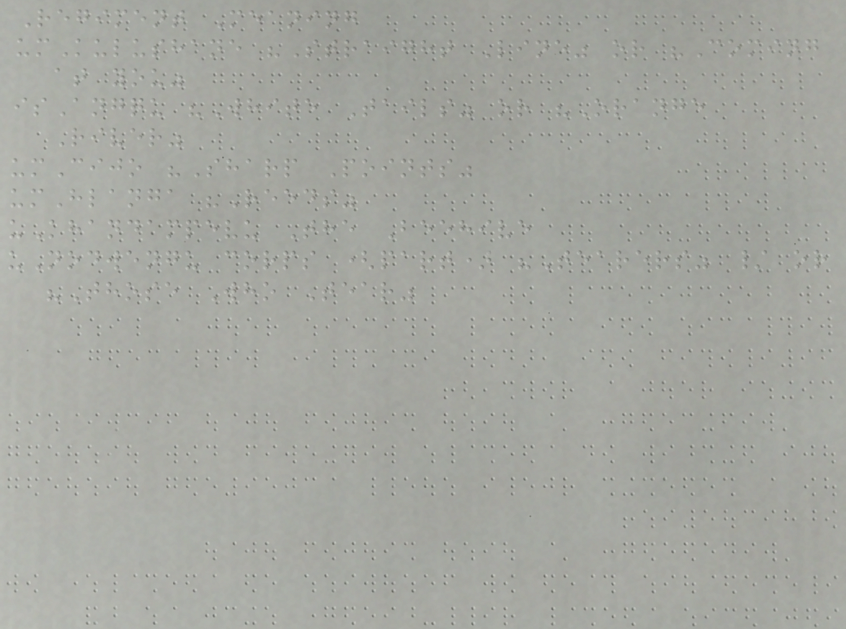Regiment Meaning
umKulushane "Straight Line" or "Coming
at you"
isAngqu "White Tails" or "Orange
River"
umCijo "Sharp Points"
umHlanga "Reeds"
uKhandampevu The Beehive
uNodwengu corps (part) "Tearers" / or
"Those Who Tear"
